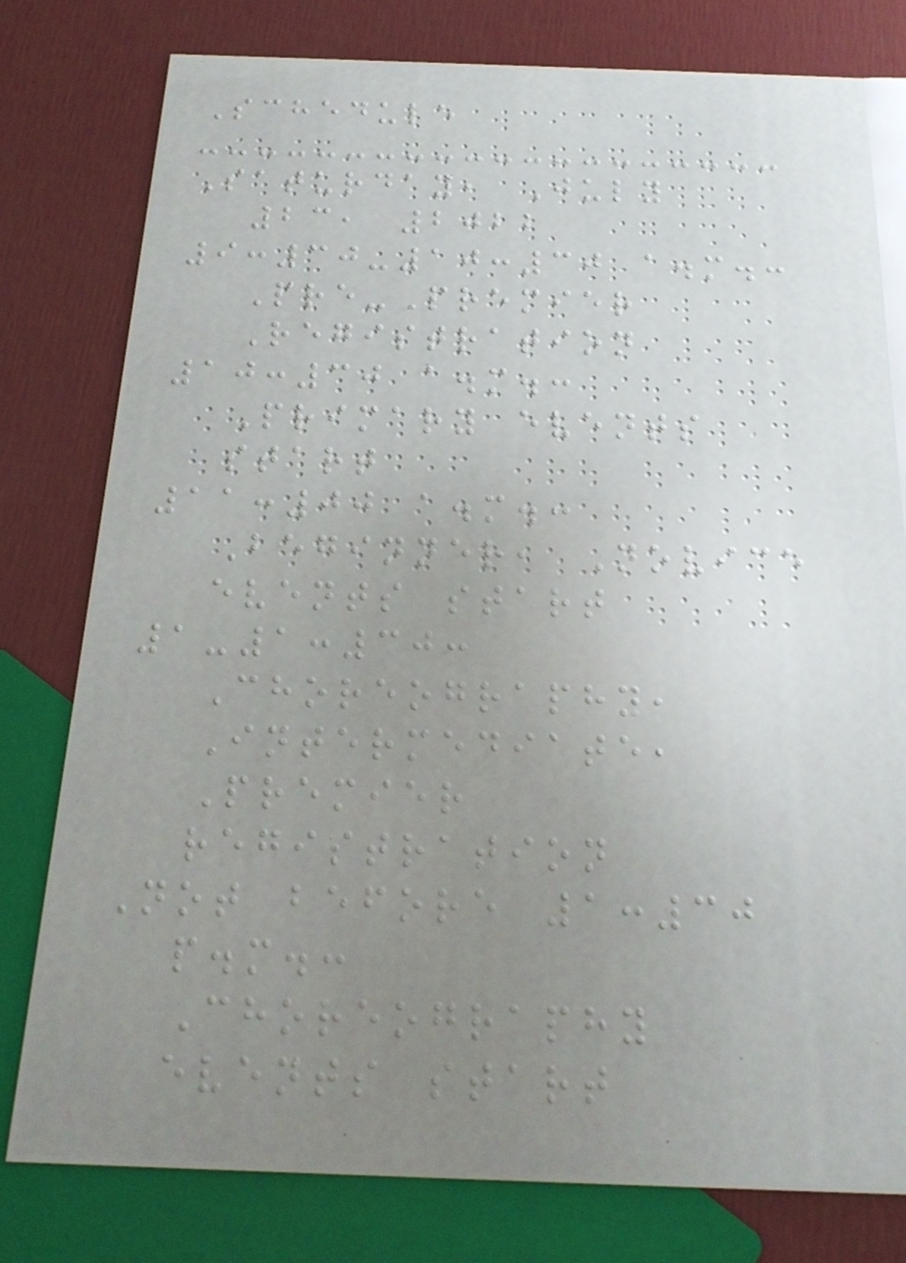Schedule
Saturday, July
23, 2022
9:30-10:30 a.m.:
Pre-Premier
Registration
10:30 a.m.:
Primary events
start
11:00 a.m.:
Beginner, Novice
events start
1-1:30:
Choreography,
Intermediate,
Premier
registration
Not before 1:30
p.m.:
Choreography
events start
